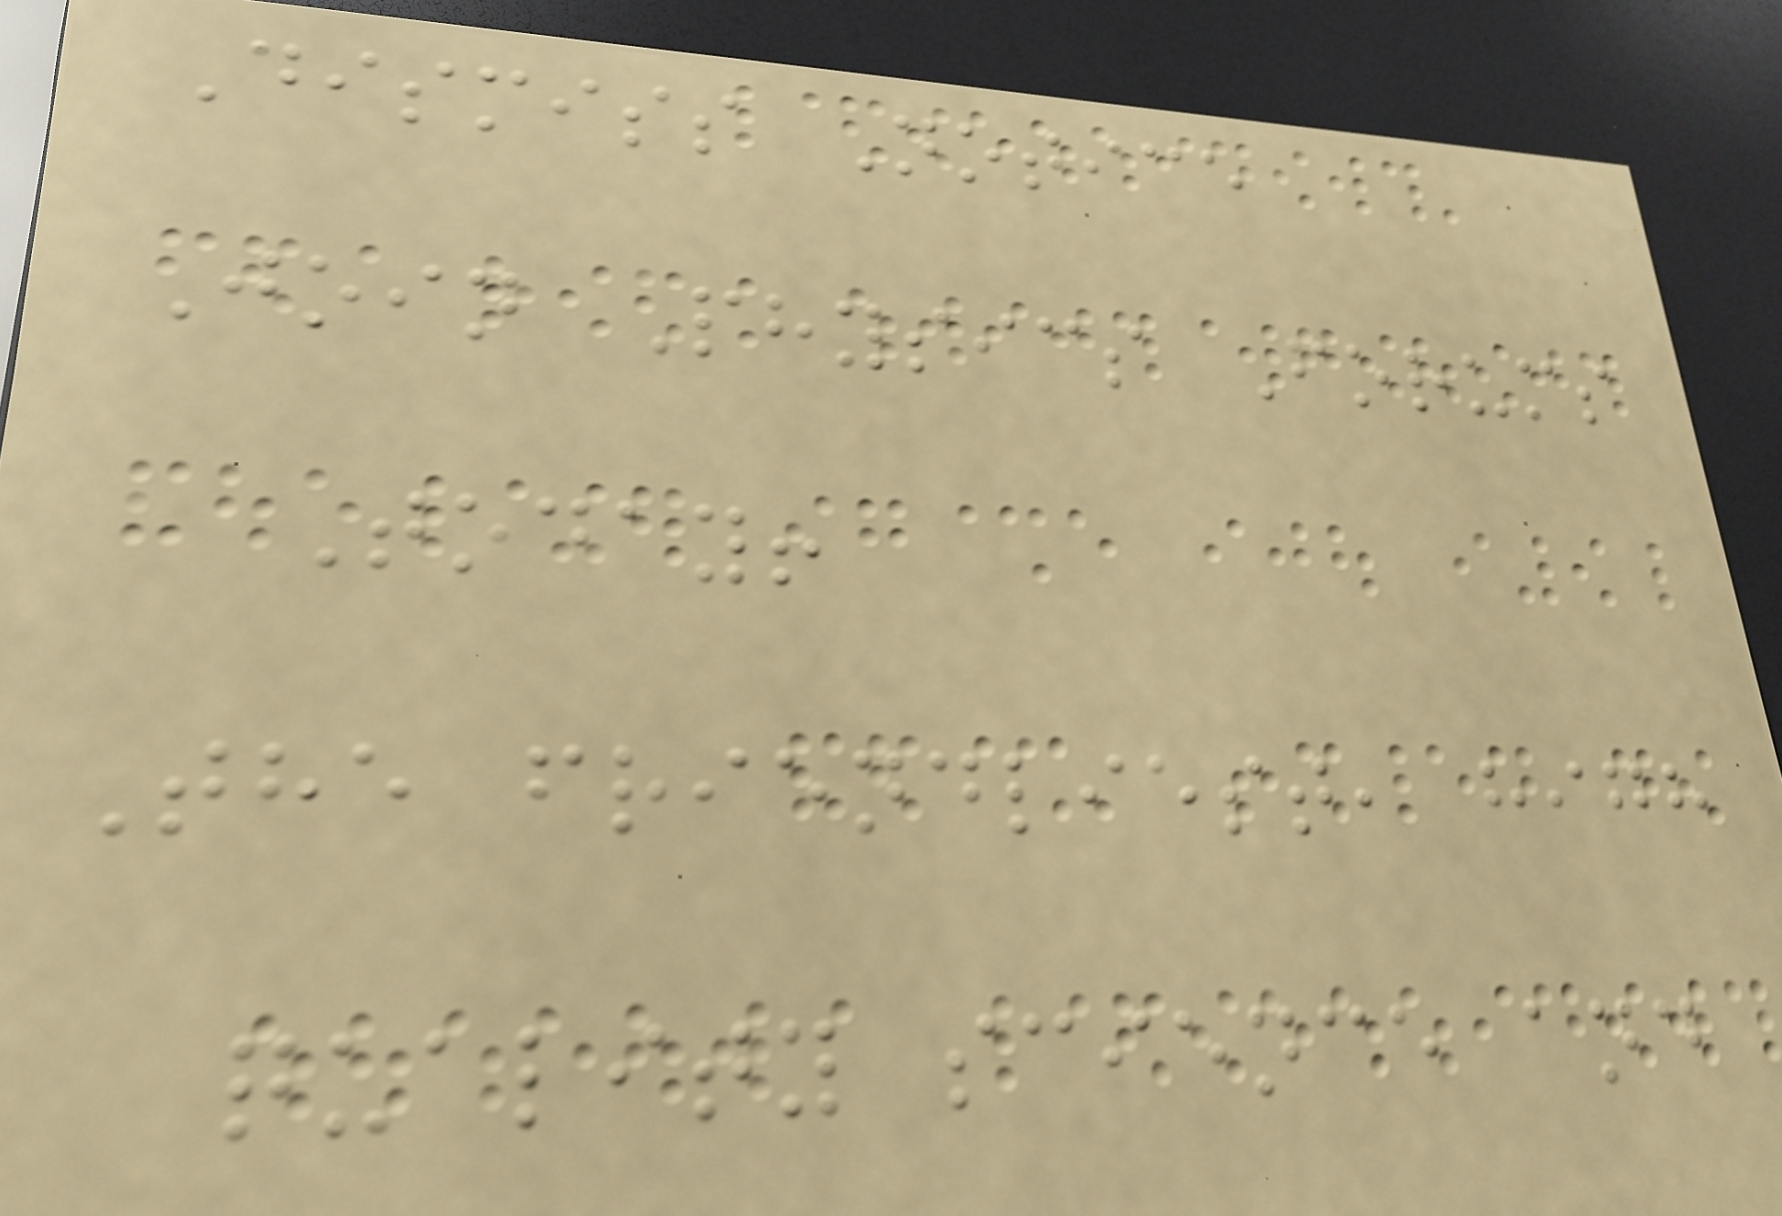Dismiss Notice
Join Physics Forums
Today!
The friendliest, high
quality science and
